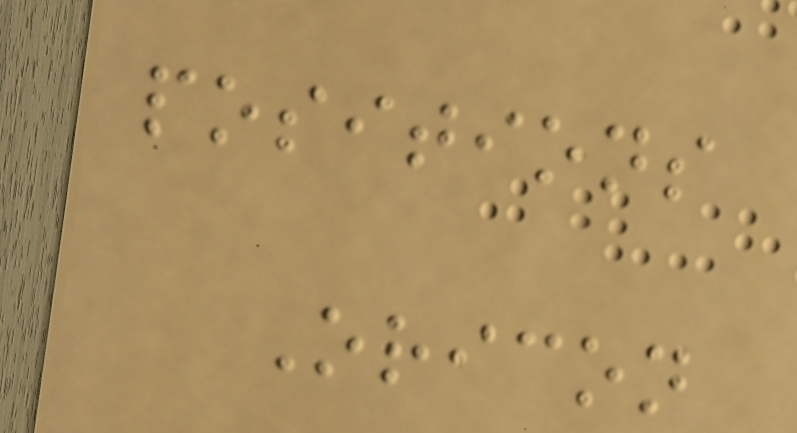positions
Oricon
